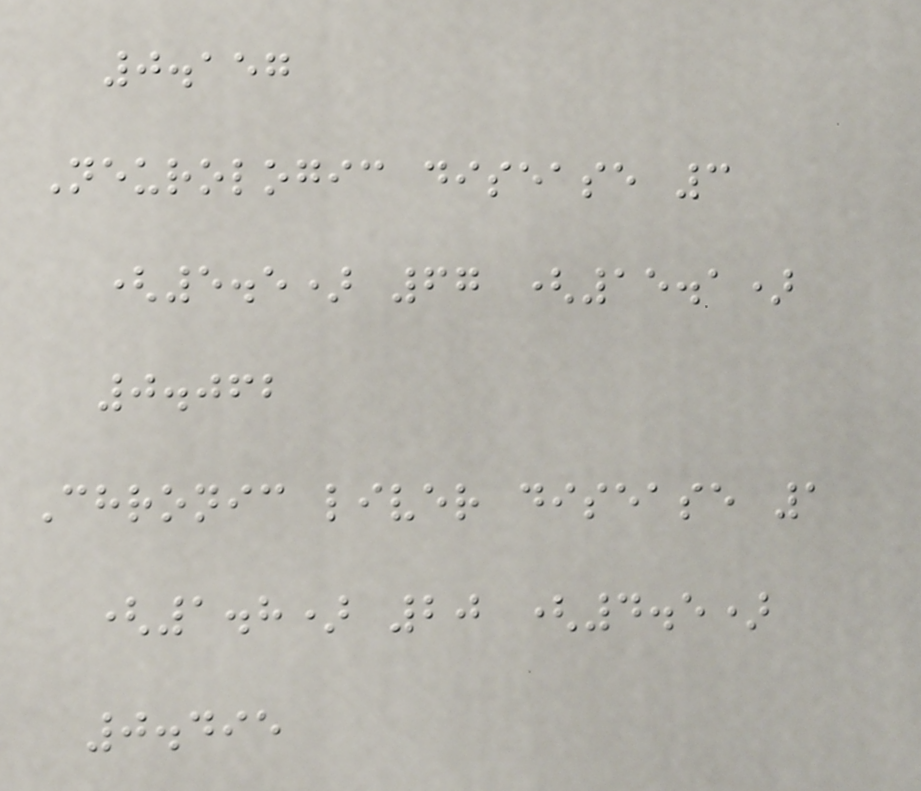0.157
Neurologic disease 3
(5.5) 67 (15.1)
0.062
Chronic liver disease 1
(1.8) 20 (4.5)
0.495
